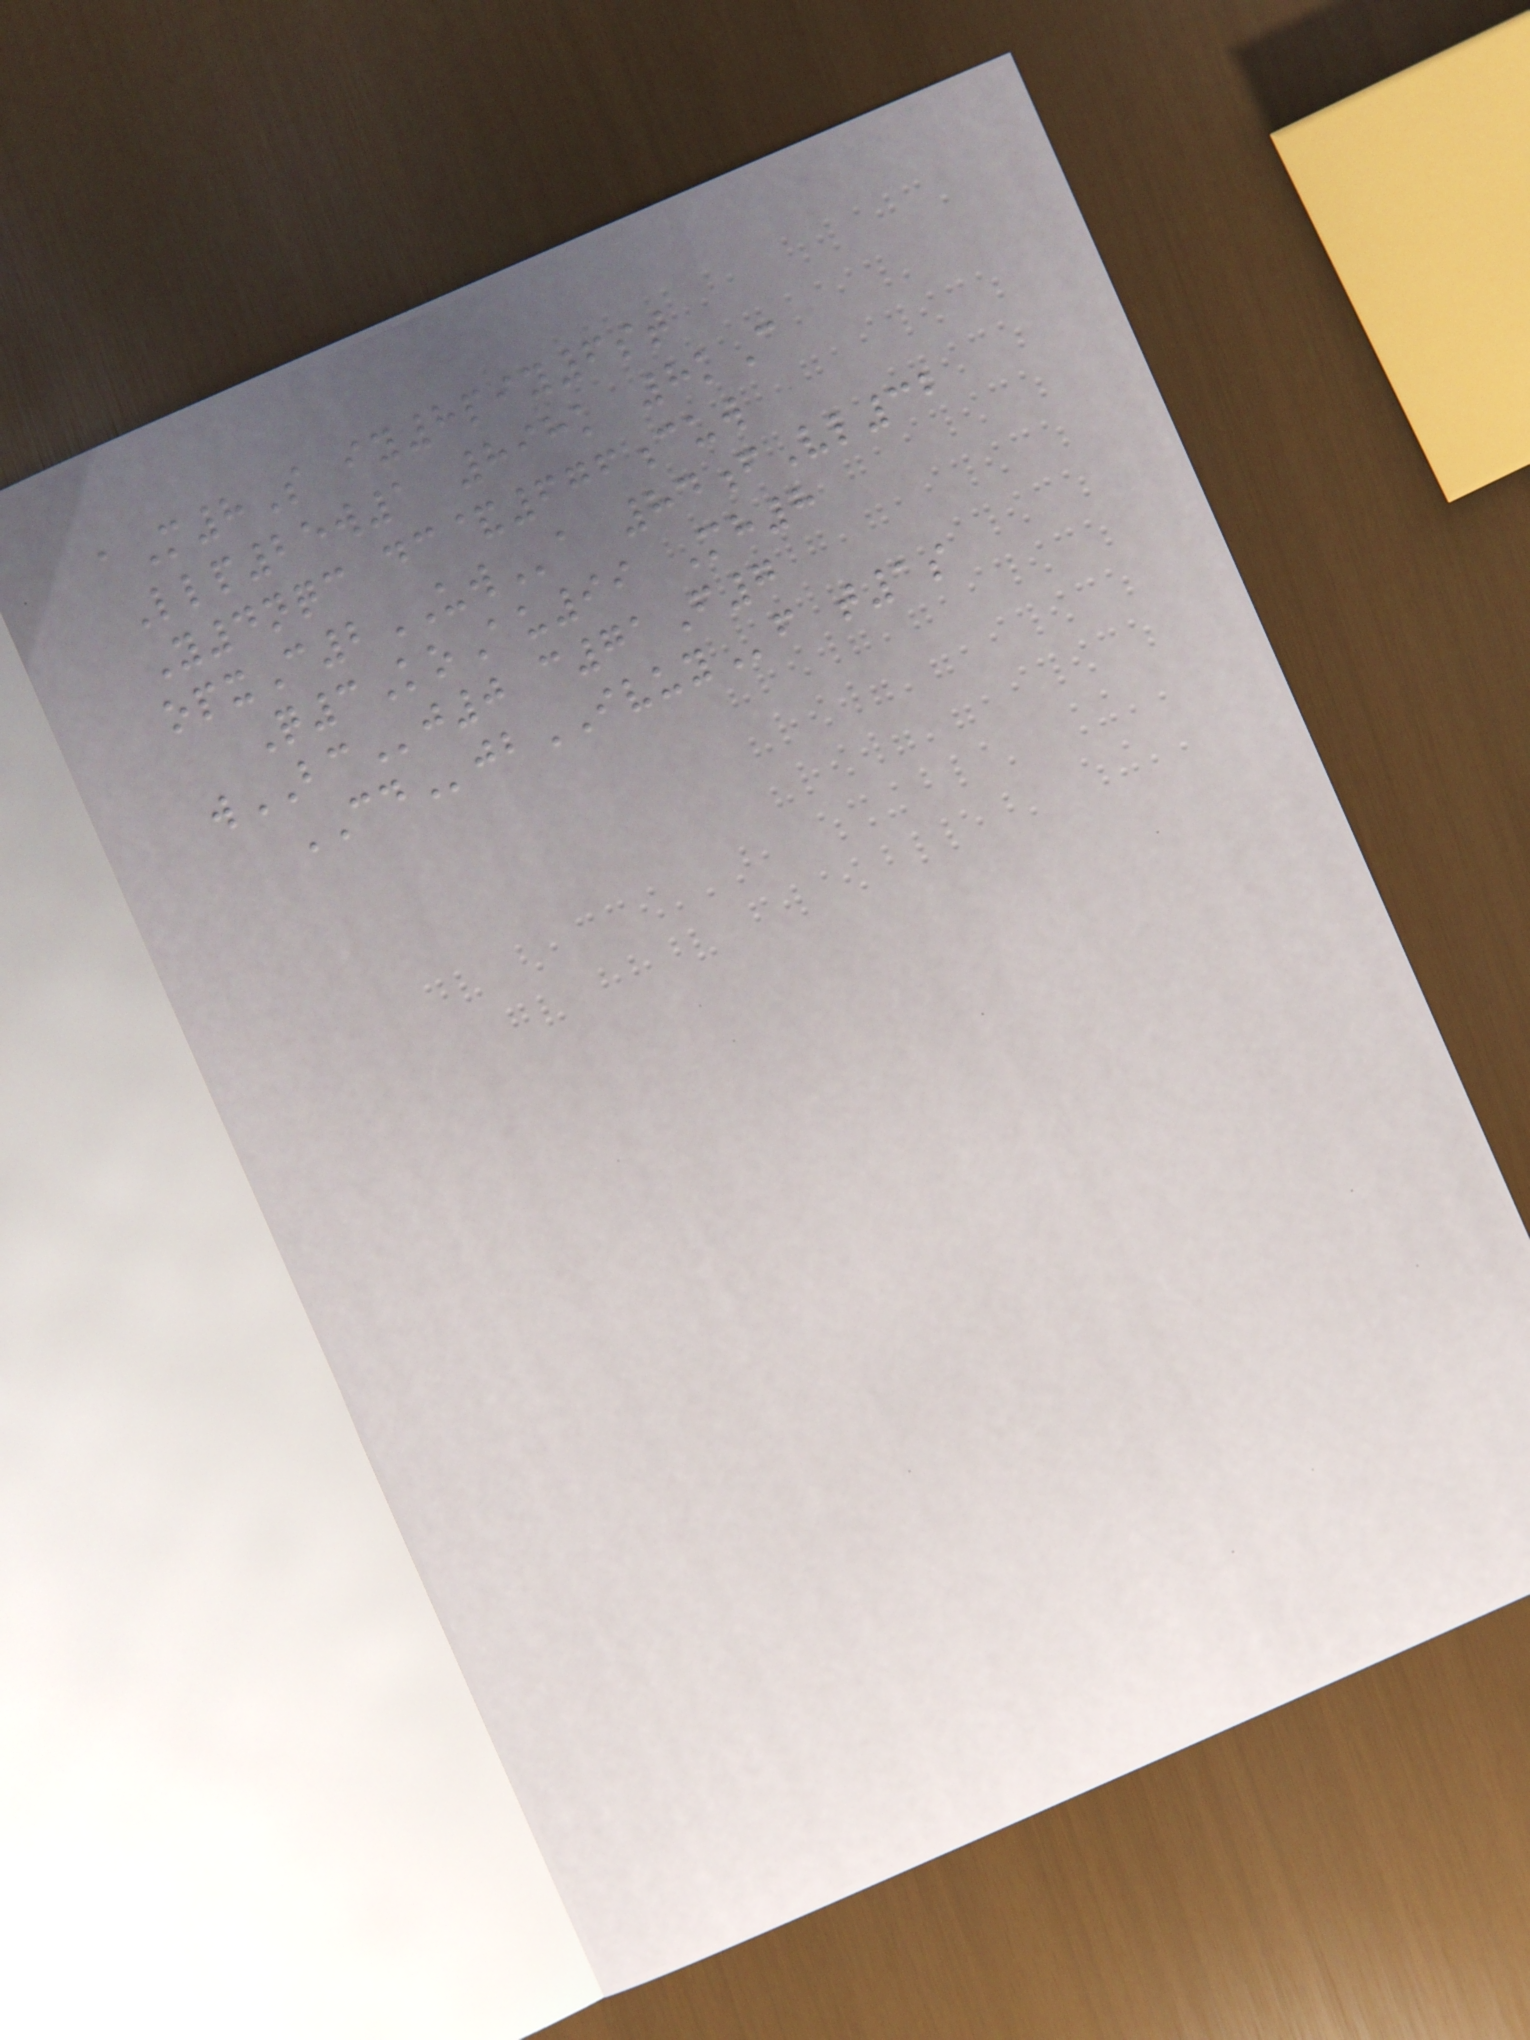aM8S iy8piy6st
Llp25w1 898k 8kC
Y4nqc dc&676cuw
opxC2UWa 84fVl32
Q3KoAu99 Mh8
wBCj0 c71F7
CDjbIVUYf t1s
